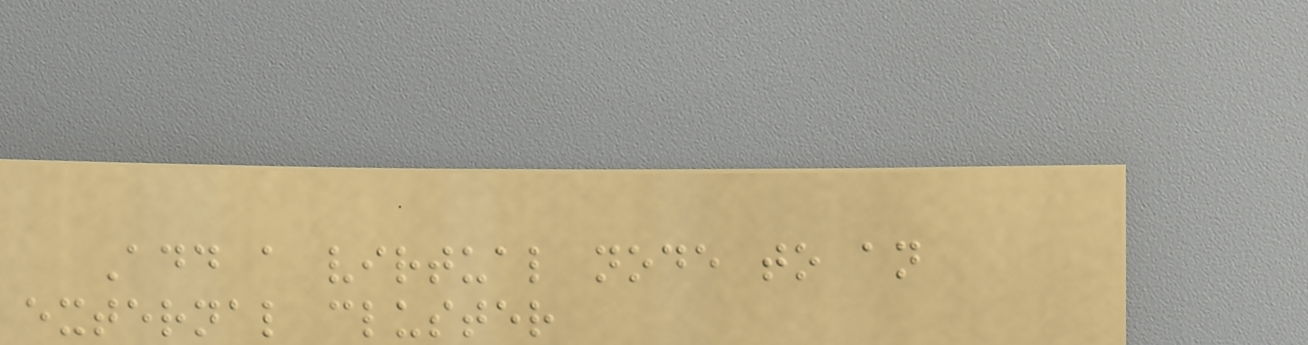Add a virtual node to an
external cluster
